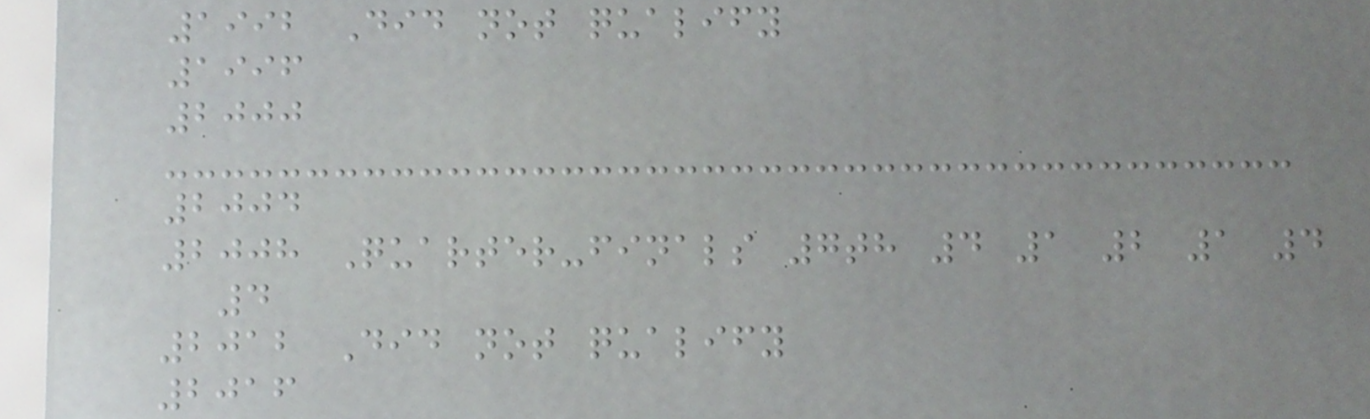1992 Did not qualify
1996
2000
2004
2008 Quarter-finals 7th 4 1 2 1 4
4
2012 Did not qualify
2016
